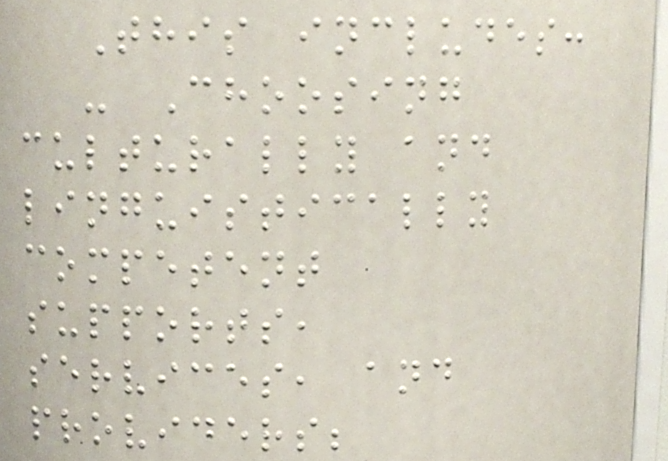This includes:
- Choosing
culturally and
linguistically
competent
supports,
services, and
providers;
